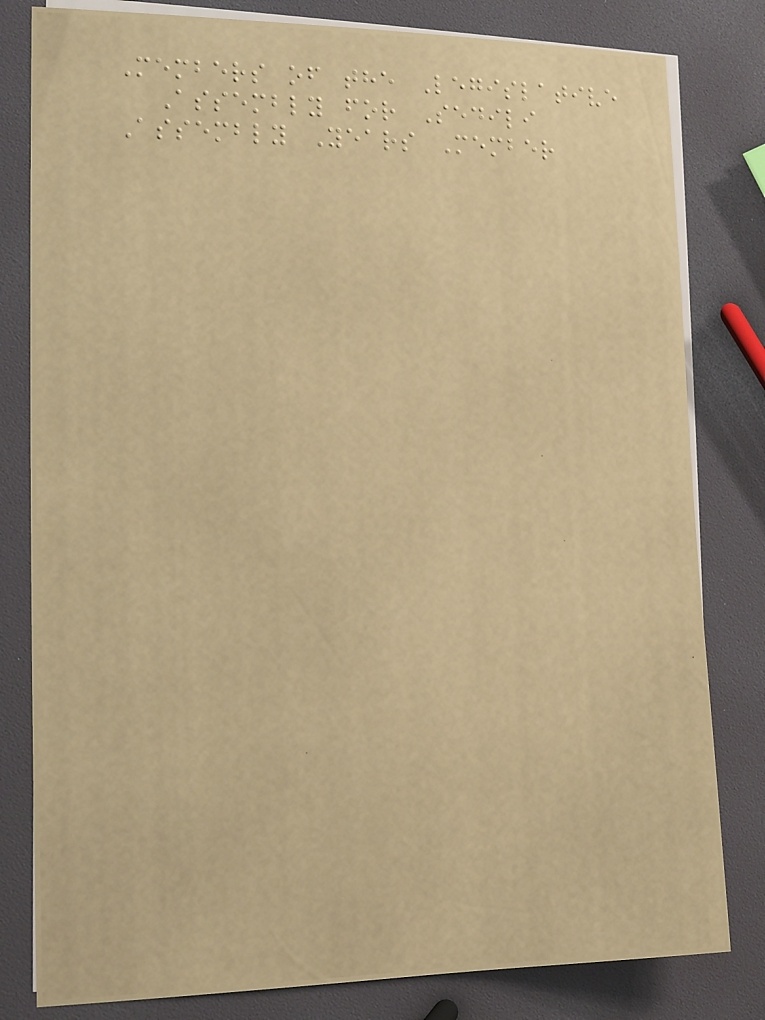Members of the Legislative
Assembly for Sedili
Assembly Years Member
